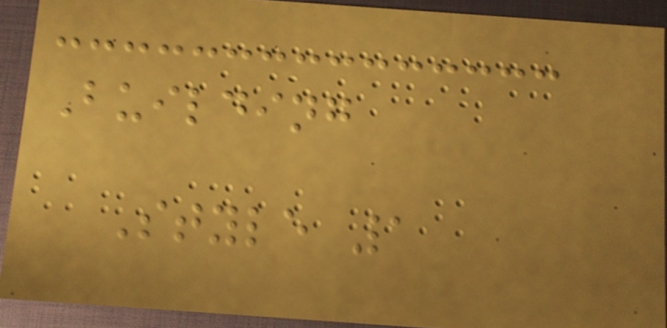Building
Style 1
